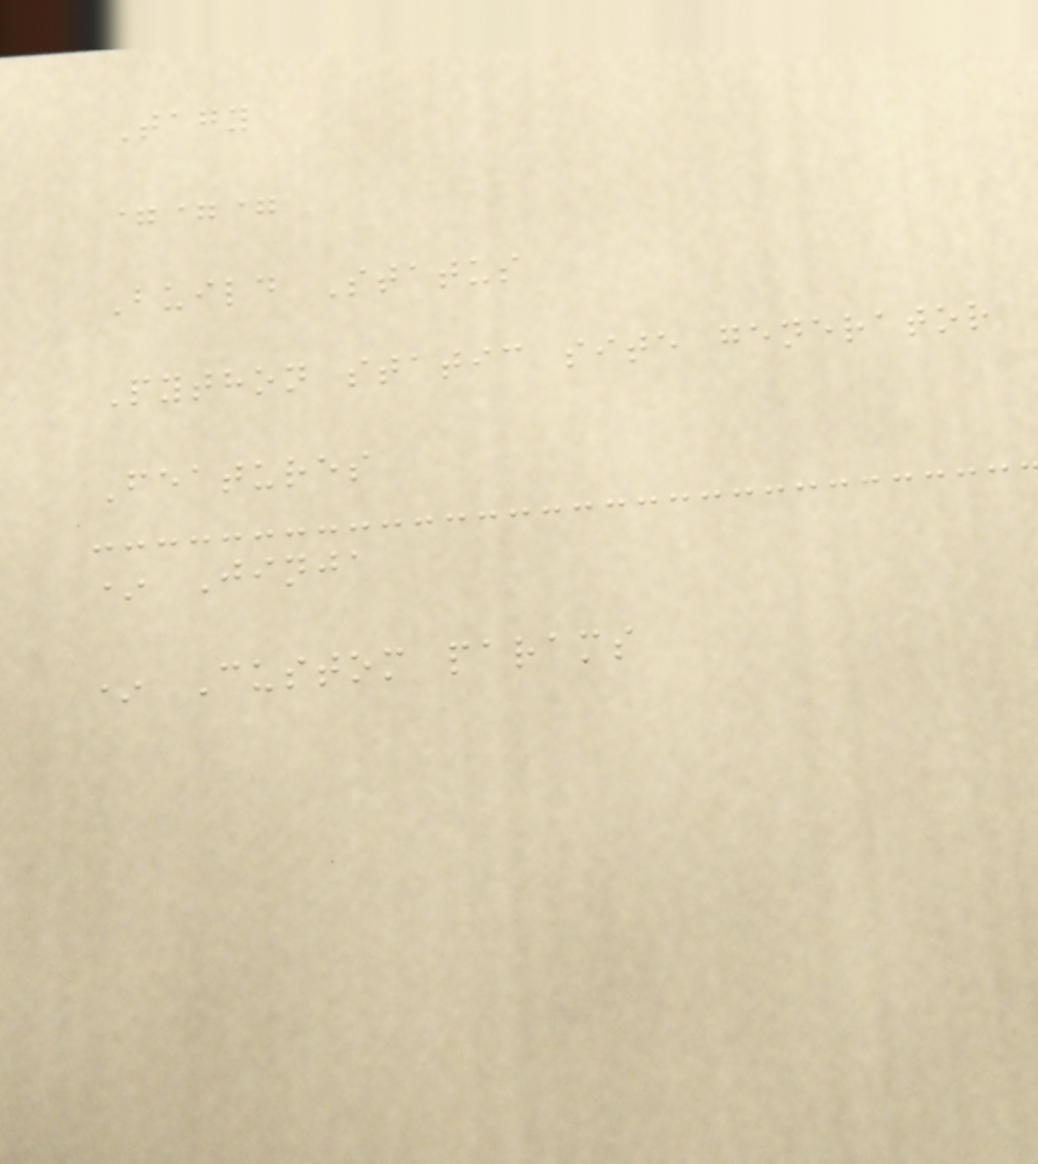Tagy
===
Build Status
Python static site generator
Features
* Jinja
* Custom params
